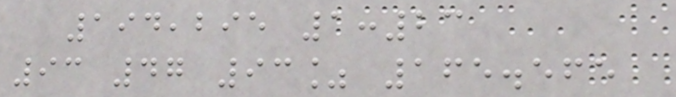194,295 1:23
93 47 93% 165.565
